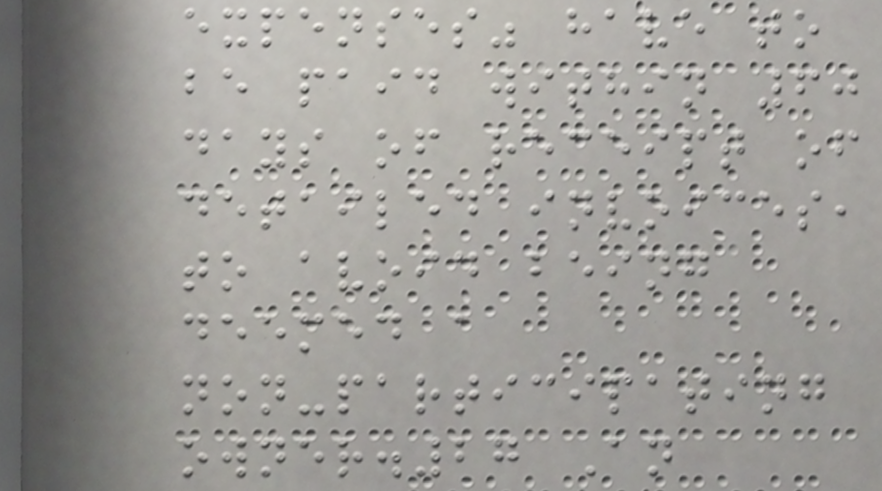expenses" have to
be paid within 60
days of receipt of
detailed invoices,
to avoid being
deemed a
non-participating
owner.27 An
